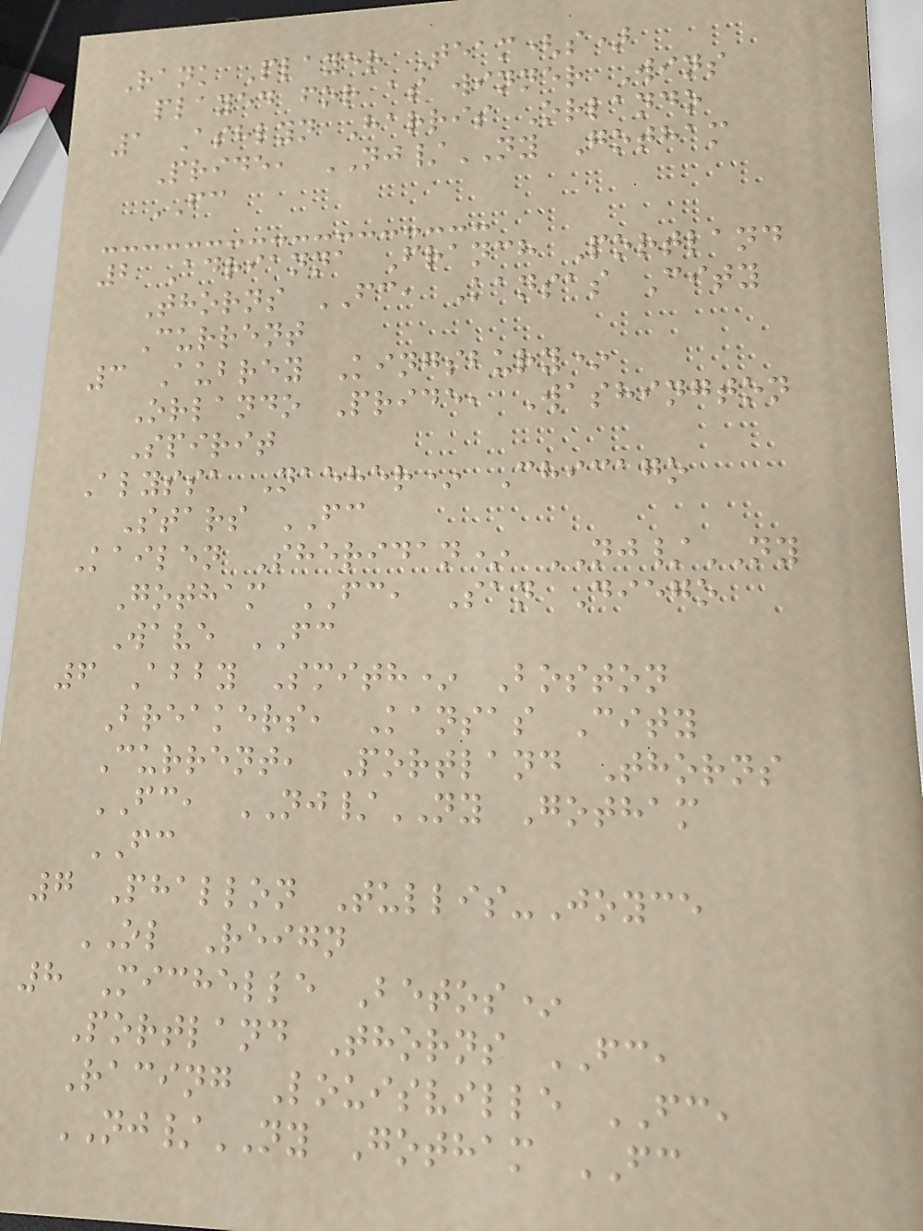Rank Player Team(s)
played for as winner Wins
1 Ashlyn Harris Orlando
Pride, NJ/NY Gotham
FC
2 Adrianna Franch Portland
Thorns FC, Kansas City
Current
3 Aubrey Kingsbury*
Orlando Pride, Washington
Spirit
Alyssa Naeher* Chicago
Stars FC
Kailen Sheridan* NJ/NY
Gotham FC, San Diego
Wave FC
6 Abby Smith* Boston
Breakers, Kansas City
Current, Portland Thorns
FC, NJ/NY Gotham
FC
7 Phallon Tullis-Joyce
OL Reign
8 Michelle Betos*
Portland Thorns FC,
Racing Louisville FC,
NJ/NY Gotham FC
